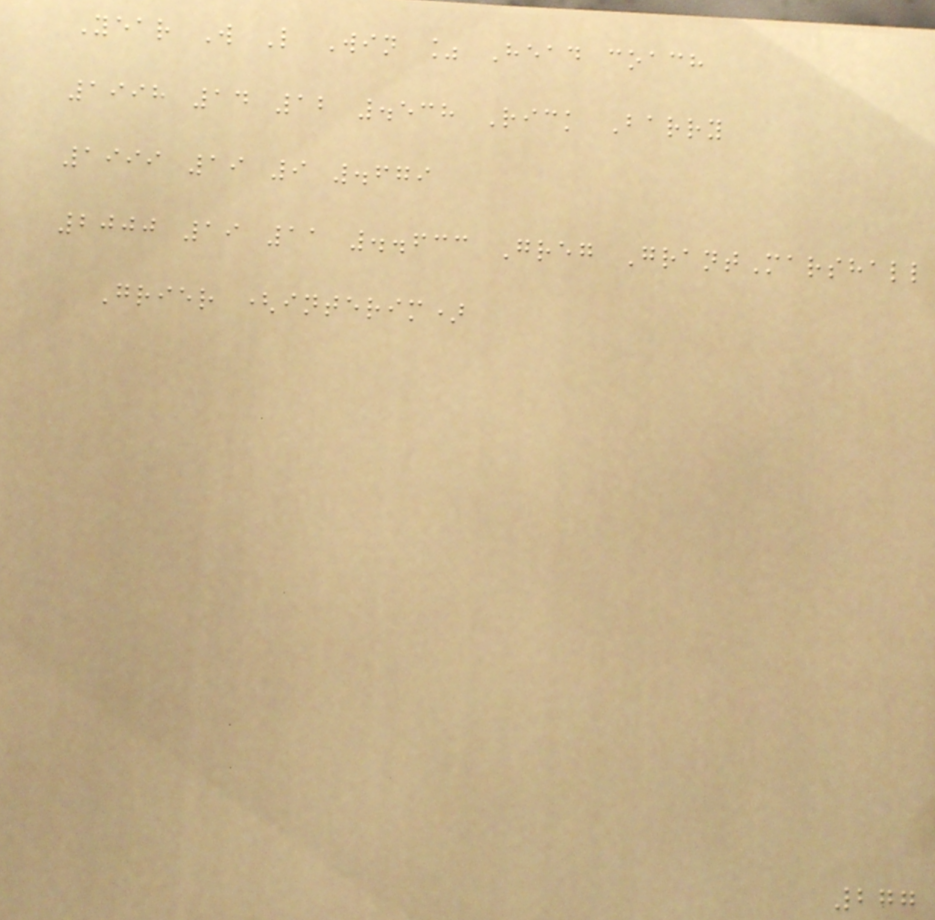Year W L Win % Head coach
1998 14 12 .538 Rick Barry
1999 19 9 .679
2000 19 11 ..633 Greg GrantMarshall
Grier (interim)
277
